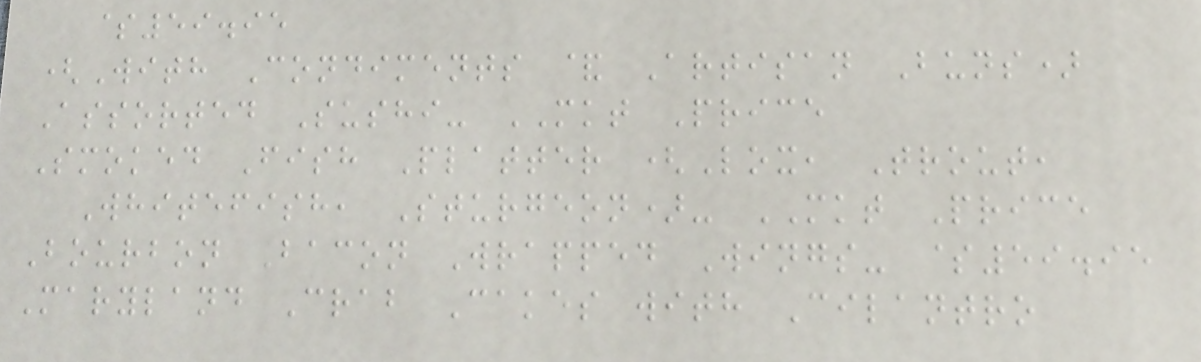$59.95
(With Condiments & Artisan Buns)
Assorted Sushi- MKT Price
Smoked Fish Platter (Lox, Trout,
Whitefish, Sturgeon)- MKT Price
Bourbon Bacon Wrapped Wings- $59.95
Maryland Crab Cakes with Cilantro
